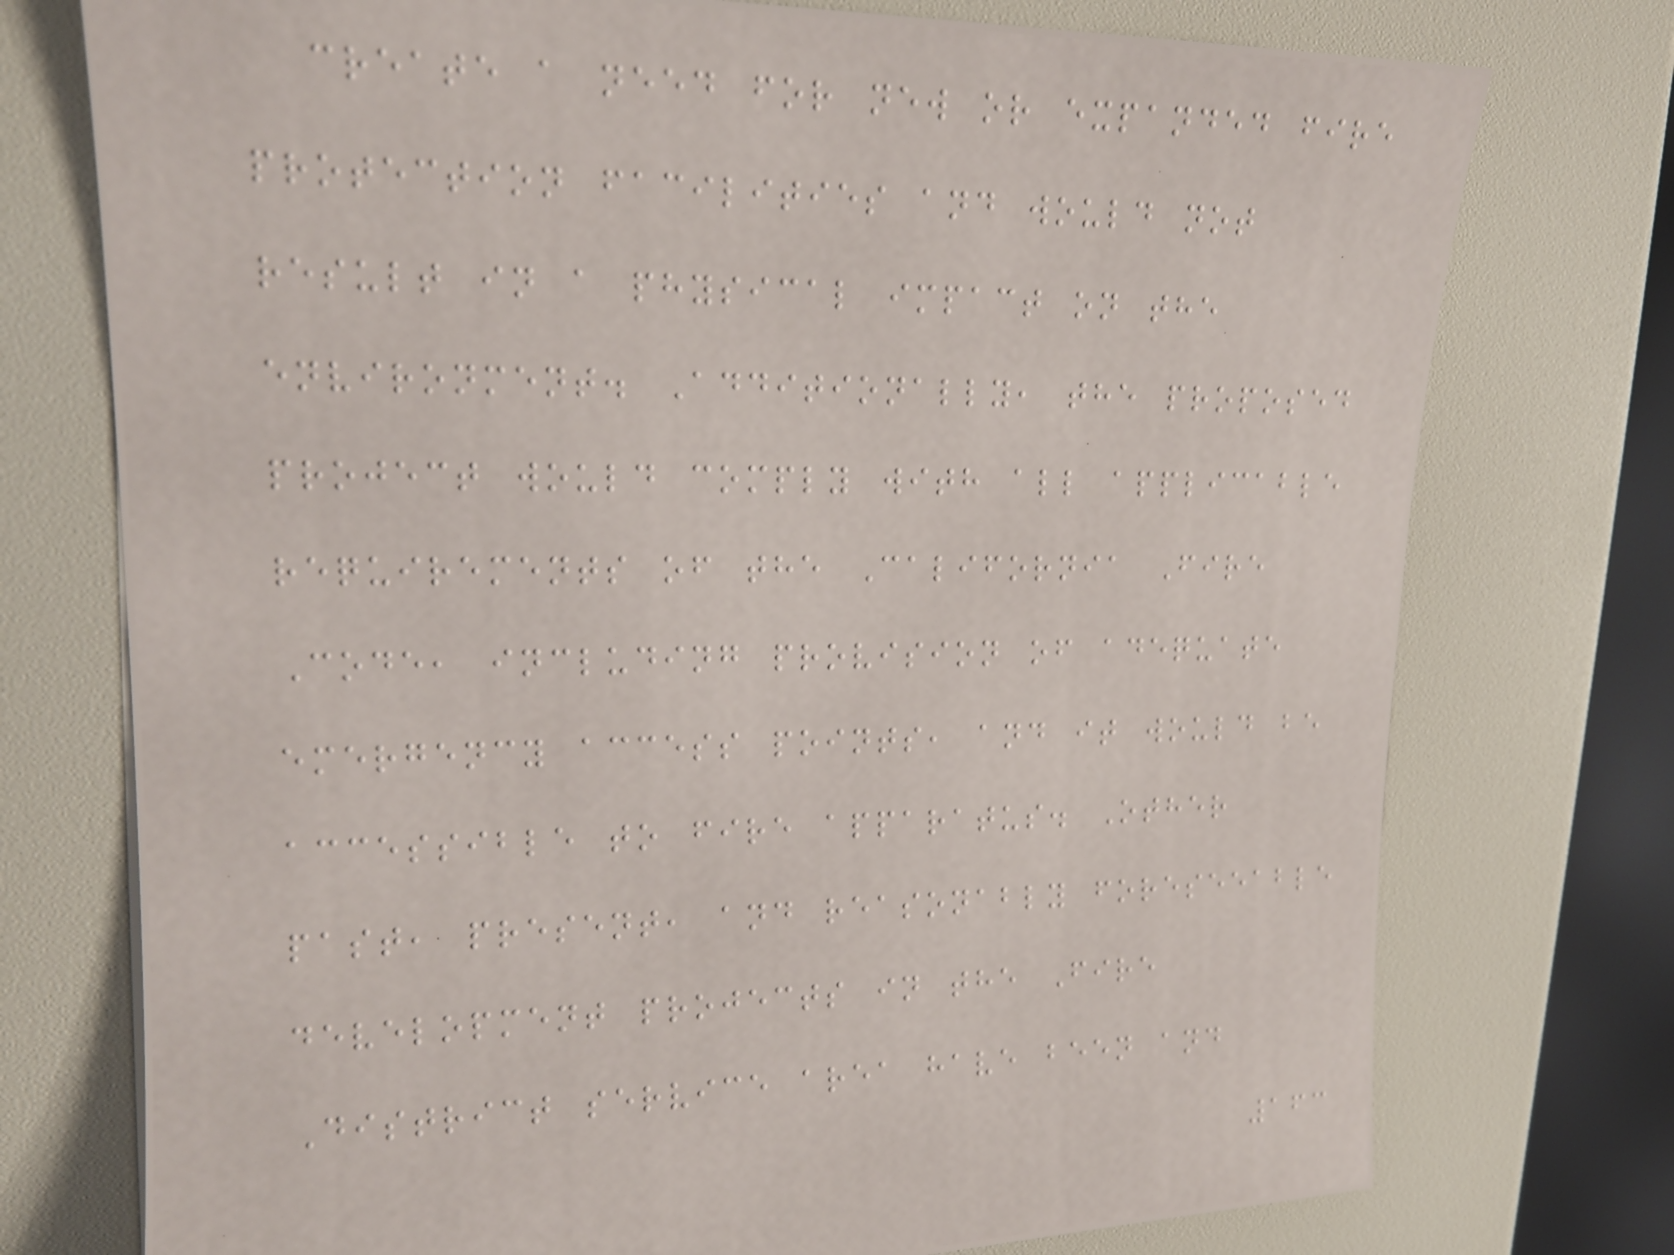create a need for new or expanded fire
protection facilities and would not
result in a physical impact on the
environment. Additionally, the proposed
project would comply with all applicable
requirements of the California Fire
Code, including provision of adequate
emergency access points, and it would be
accessible to fire apparatus. Other
past, present, and reasonably foreseeable
development projects in the Fire
District service area have been and
163
